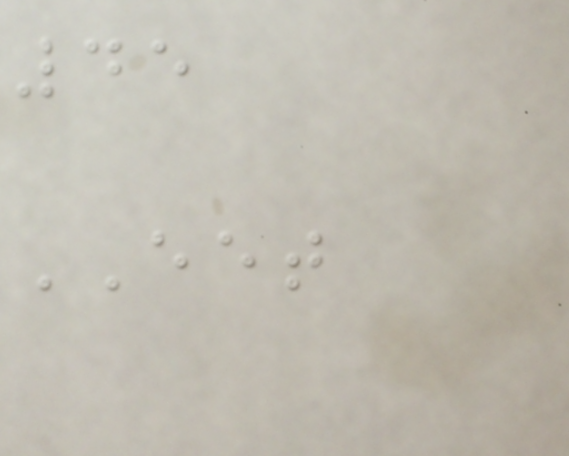45
EET
